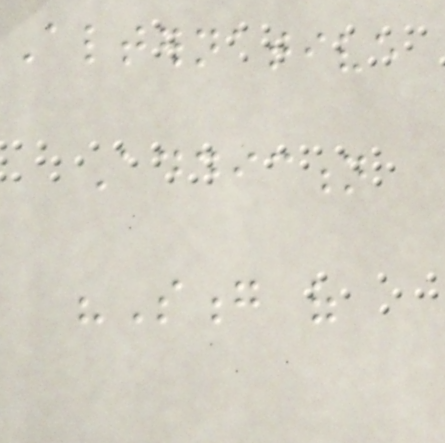Alternative
Addiction
"Song of
